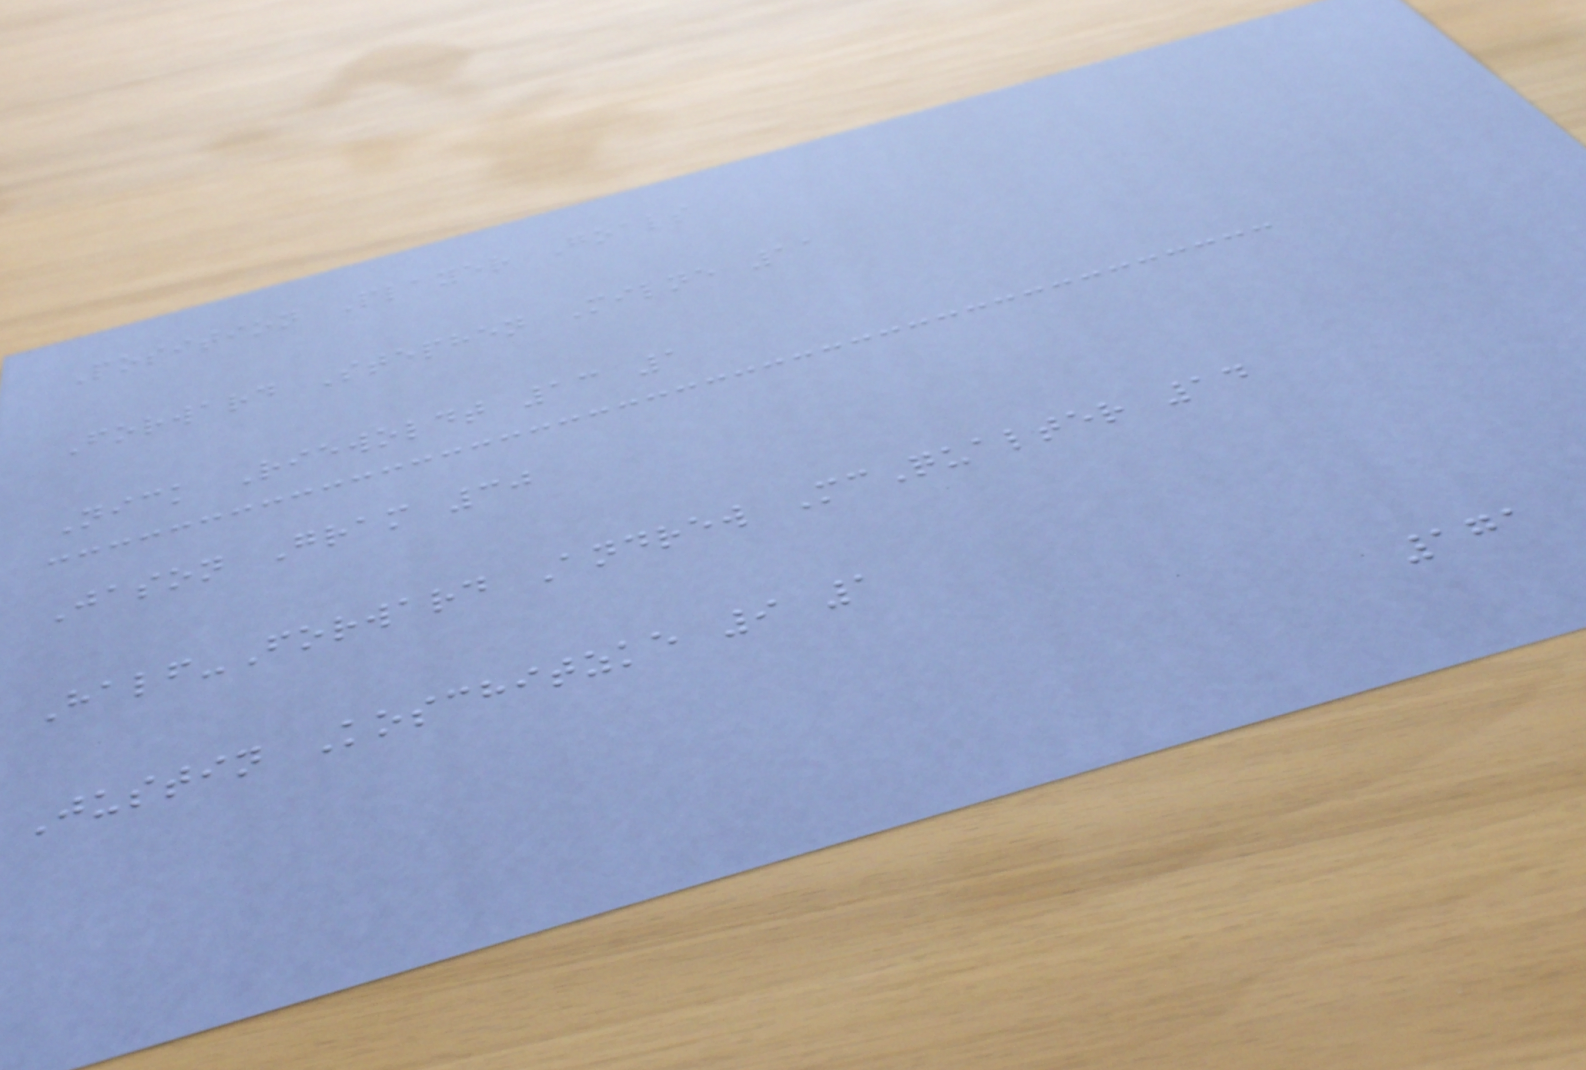Position Player Goals
Forward Stephen Milne 11
Nick Riewoldt 13 1
Jason Gram 30
Half-Forward Andrew McQualter 14
Justin Koschitzke 9 1
171
